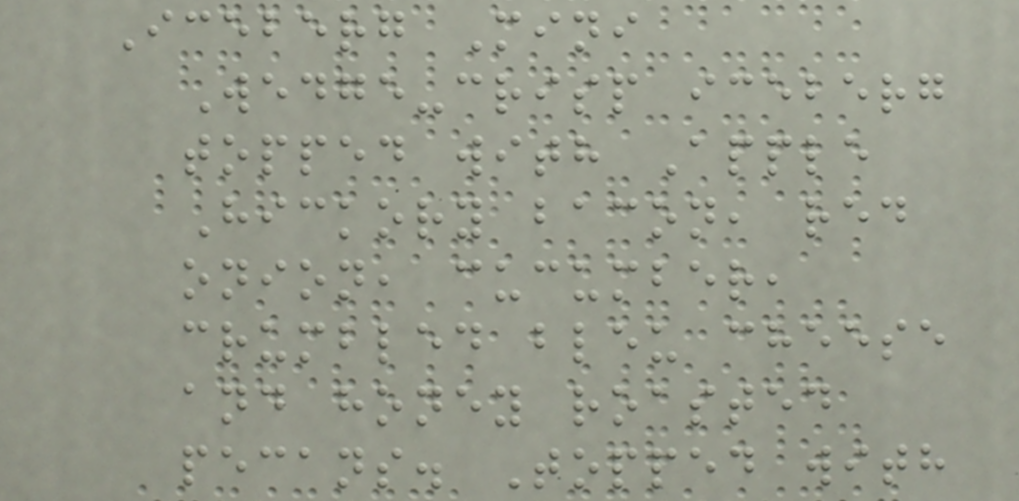Iceberg Mini
Wedge-crisp iceberg
topped with Apple
Hickory bacon, red
onion, cucumber,
crumbled bleu cheese
and honey roasted
pecans. Topped with
